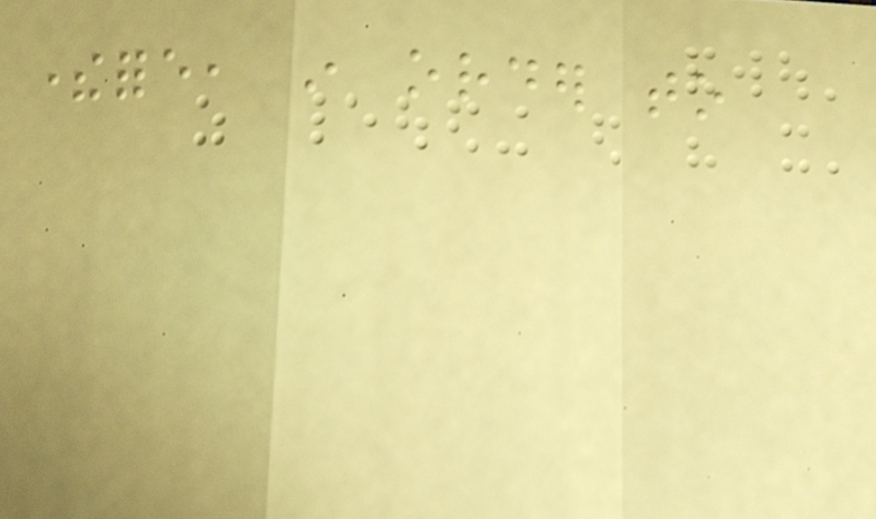therefore, in order to
